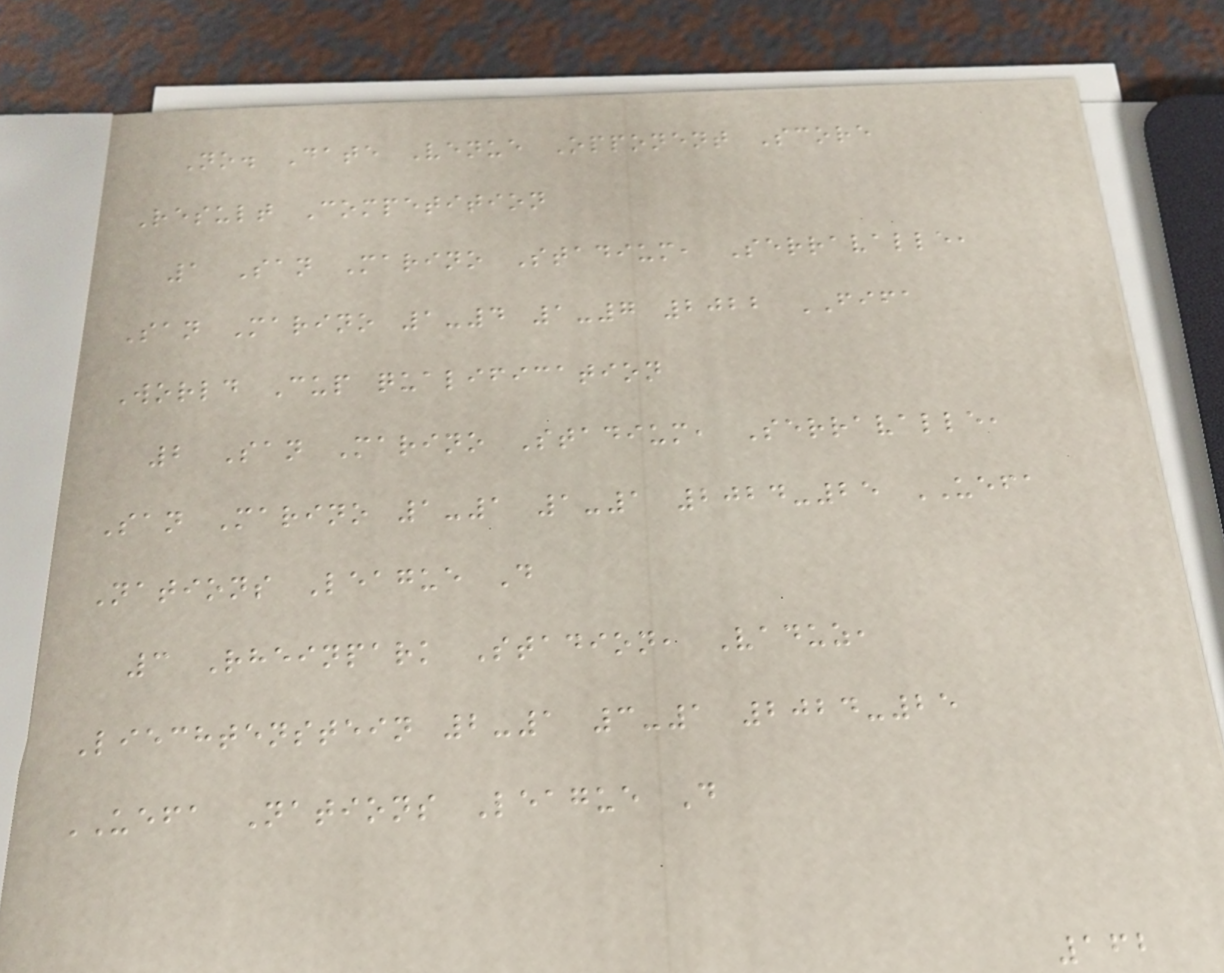No. Date Venue Opponent Score
Result Competition
1 San Marino Stadium, Serravalle,
San Marino 1-4 1-7 2022 FIFA
World Cup qualification
2 San Marino Stadium, Serravalle,
San Marino 1-1 1-1 2024-25 UEFA
Nations League D
3 Rheinpark Stadion, Vaduz,
Liechtenstein 2-1 3-1 2024-25
UEFA Nations League D
162
